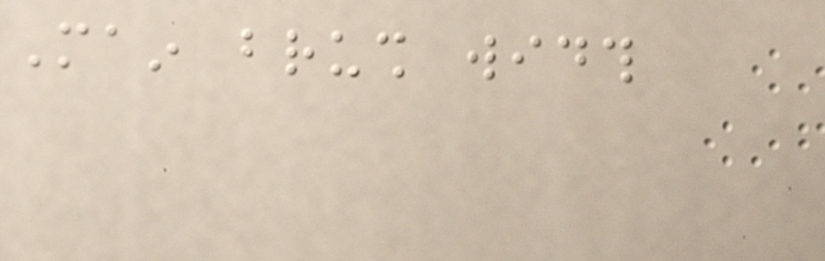Main brush width
